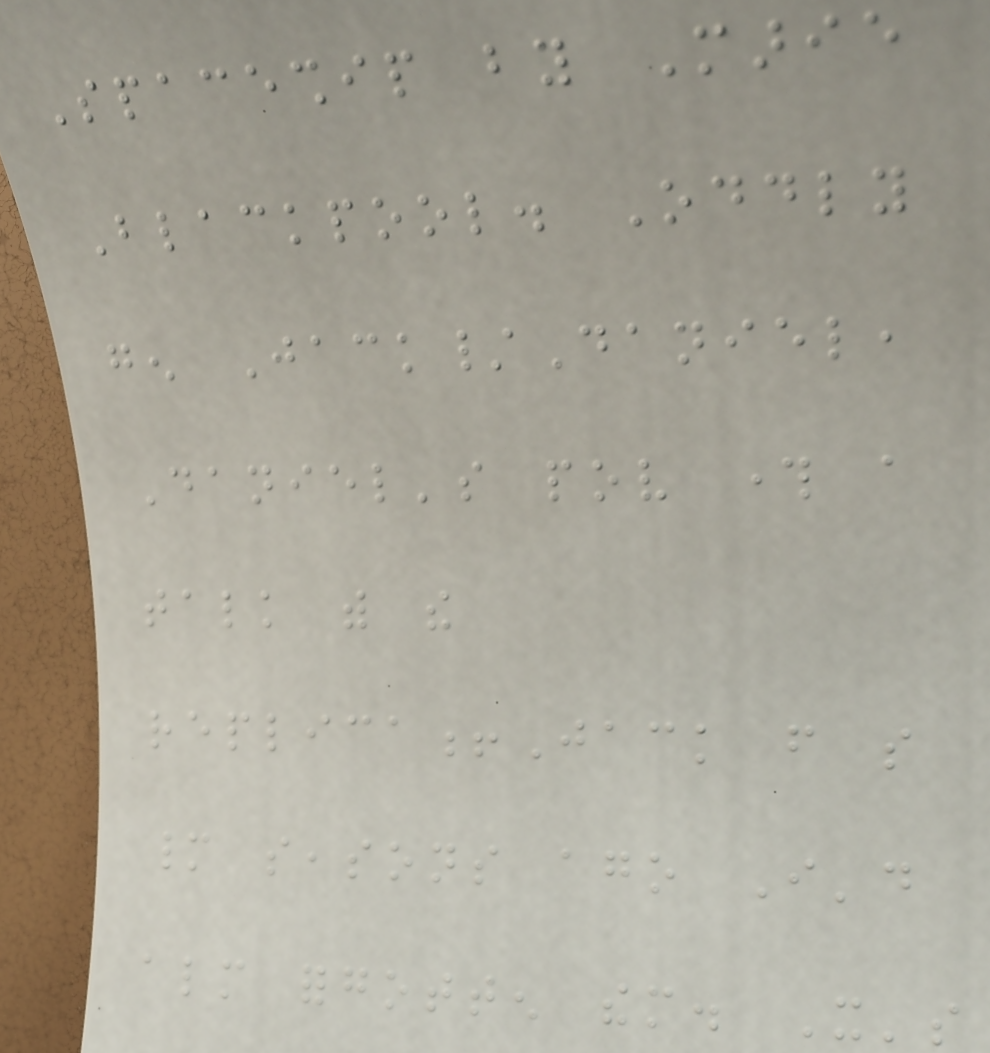Spaceship by Marie
Blackpool. Oddly
gen Jack/Daniel,
Daniel's pov through a
talk with the
replica!Jack from so
many seasons ago I'd
almost forgotten them. It's
